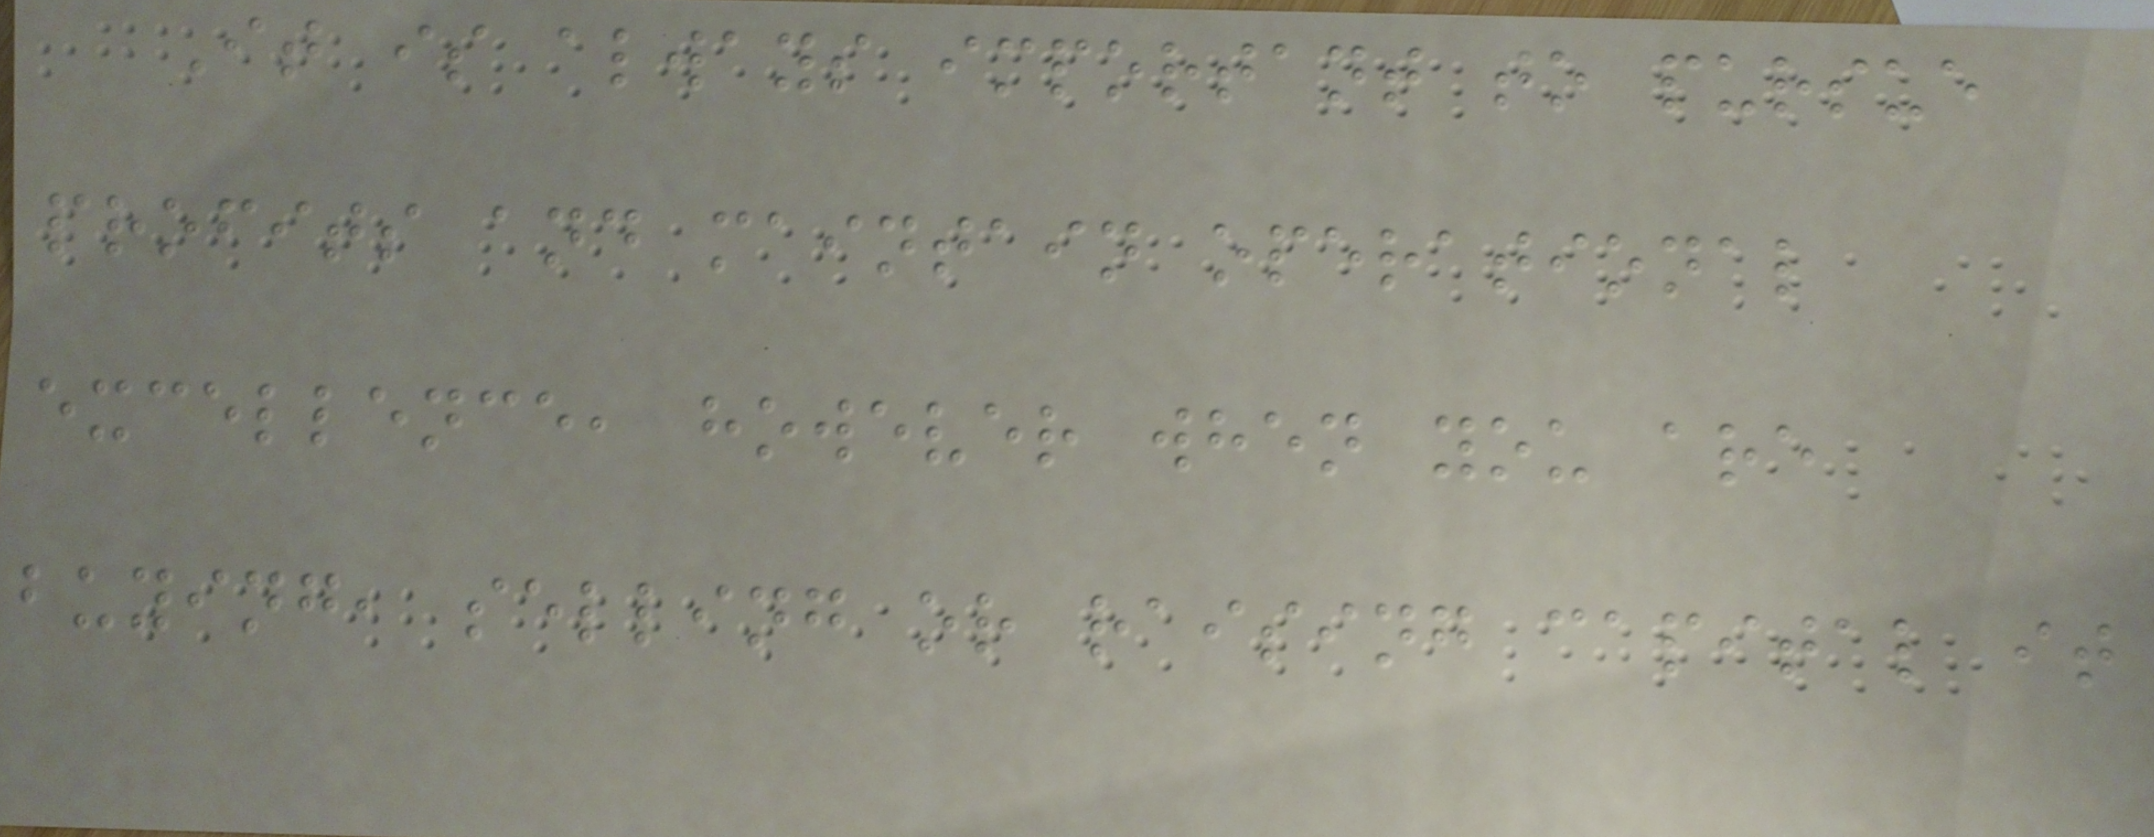It is always important to pursue
profits and maintain operational
excellence, however when you are
buying, selling or raising capital it
